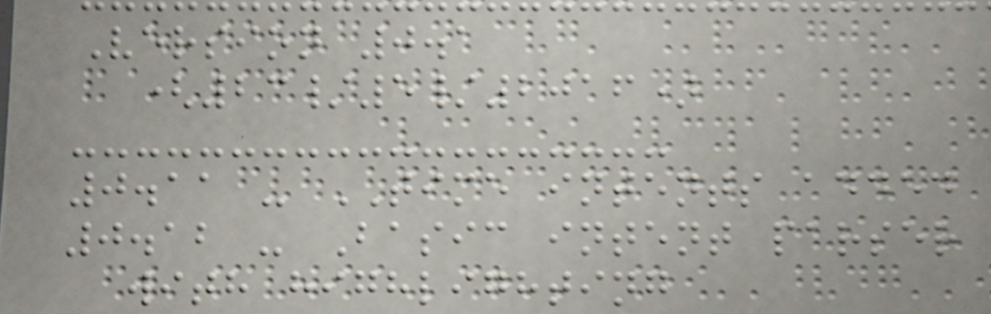Version 0.1
(23/5/2016)
0.11 - TIME intents added
0.12 - Basic intent parser
with highlighting
